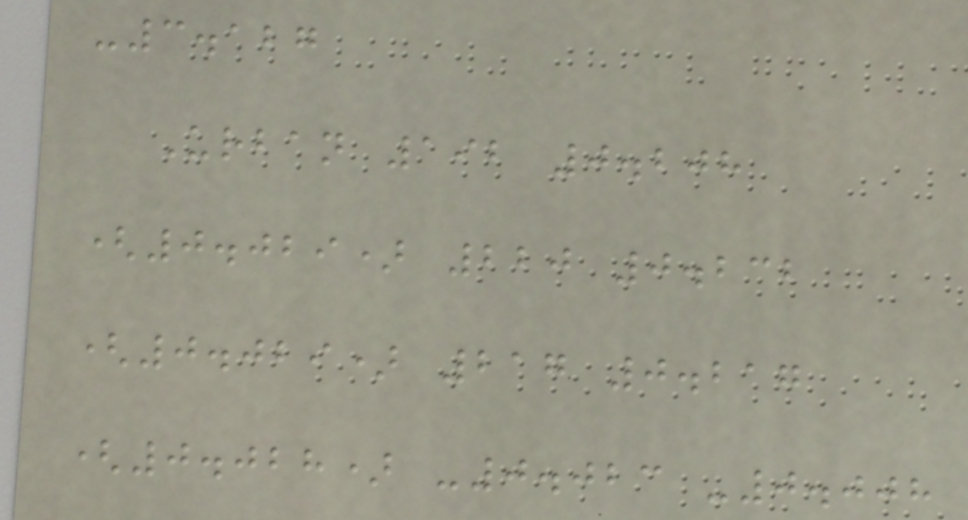-3.127
Urban 192 0.208
(0.029) 220 0.232
(0.029) 217 0.217
(0.028) -0.023 -0.008
